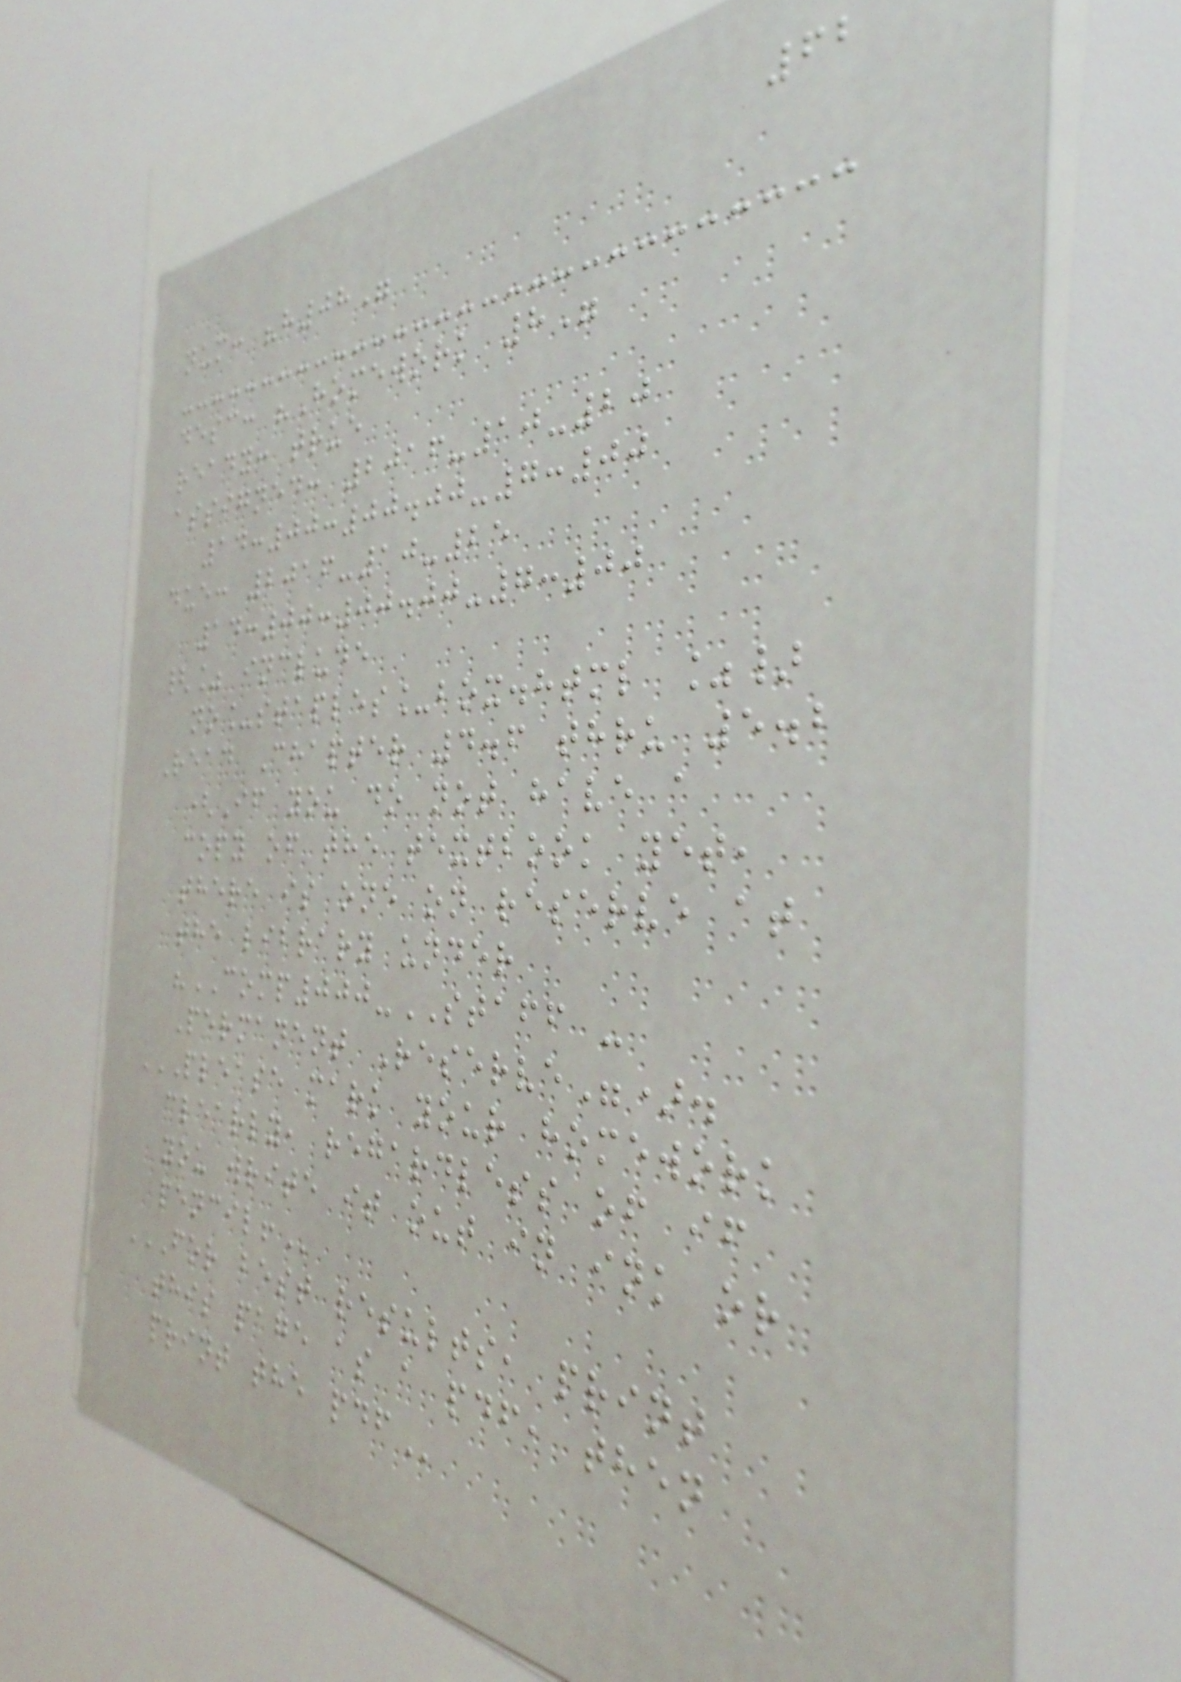62
num: "h08"
desc: "Homework 8"
ready: true
assigned: 2016-10-20
14:00:00.00-7:00
due: 2016-10-25
14:00:00.00-7:00
{% include
no_staples_box.html %}
Read Chapter 4.6 thru 5.2
(If you do not have a
copy of the textbook yet,
there is one on reserve at
the library under
"COMP000-STAFF -
Permanent Reserve").
PLEASE MARK YOUR HOMEWORK
CLEARLY, REGARDLESS OF IF
YOU WRITE IT OUT IN INK OR
PENCIL!
FOR BEST RESULTS, PRINT
THIS PAGE AS A PDF, THEN
PRINT THE PDF
